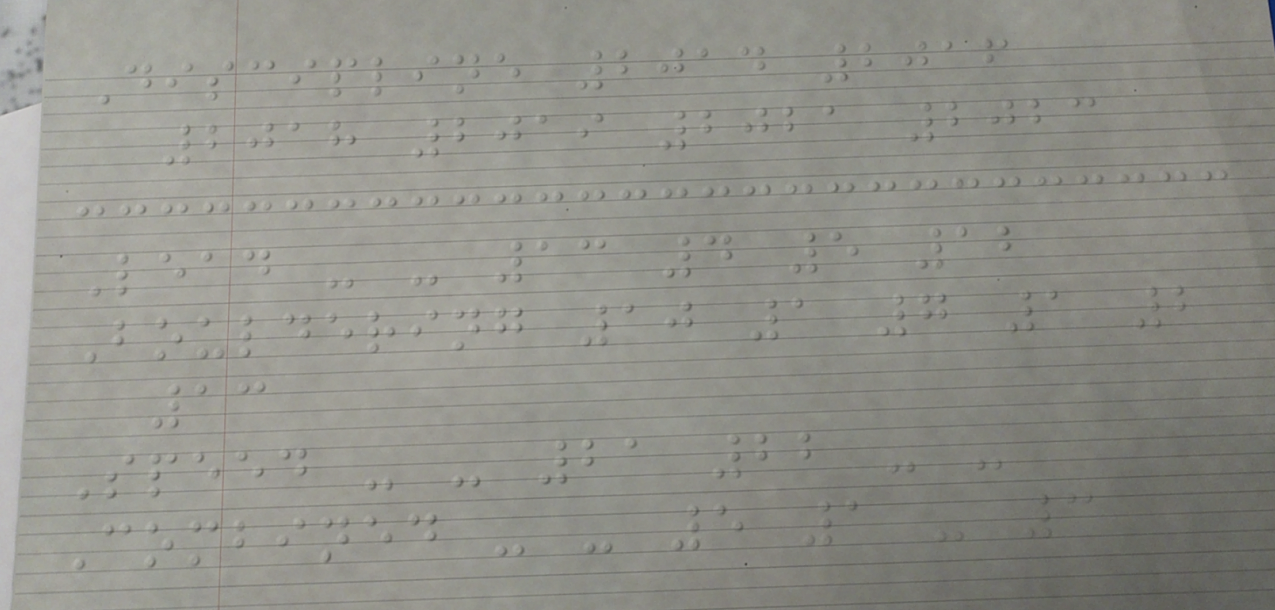Discipline 2014 2016
2018 2019 2021 2023
Lead - - 13 4 5 12
Bouldering 10 1 7 1 2
13
Speed - - 21 22 - -
Combined - - 5 1 - 3
